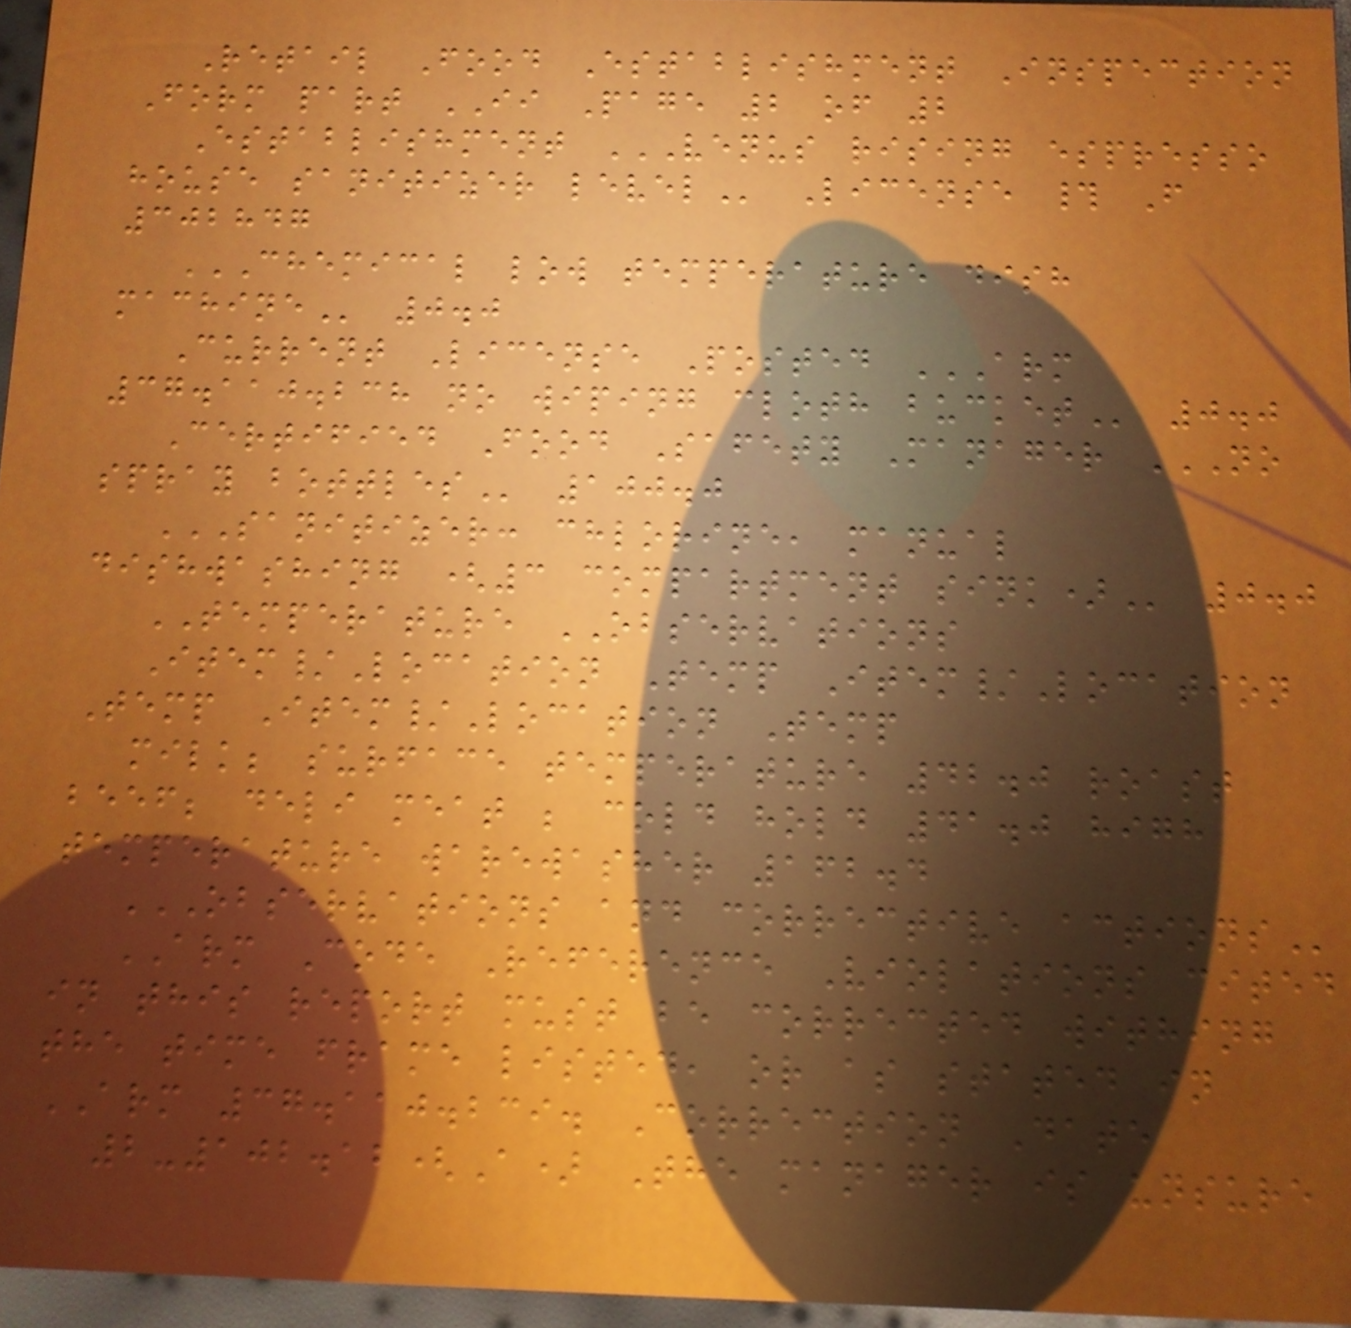Retail Food Establishment Inspection
Form part II Page 2 of 2
Establishment VENUS RISING ESPRESSO
HOUSE SANITIZER LEVEL License # F
302847
CHEMICAL LOW TEMPERATURE DISH
MACHINE 0.0
Current License Posted ARM
37.110.238 NO WIPING CLOTH BUCKET 0.0
Certified Food Safety Manager NO
SPRAY BOTTLES 100.0
SANITIZER: CHLORINE, MANUAL
DISHWASHING (3 COMPARTMENT SINK) 0.0
TEMPERATURE OBSERVATIONS
Item/Location Temp Item/Location
Temp Item/Location Temp
milk; surface temperature 42.0 roast
beef; deli meat ; cold hold 41.0 high
temperature warewasher 162.4
OBSERVATIONS AND CORRECTIVE ACTIONS
ARM Code Reference Violations cited
in this report must be corrected withing
the time frame listed, or as stated in
ARM 37.110.239. Correction Date
2-102.12(A) The manager is unsure
